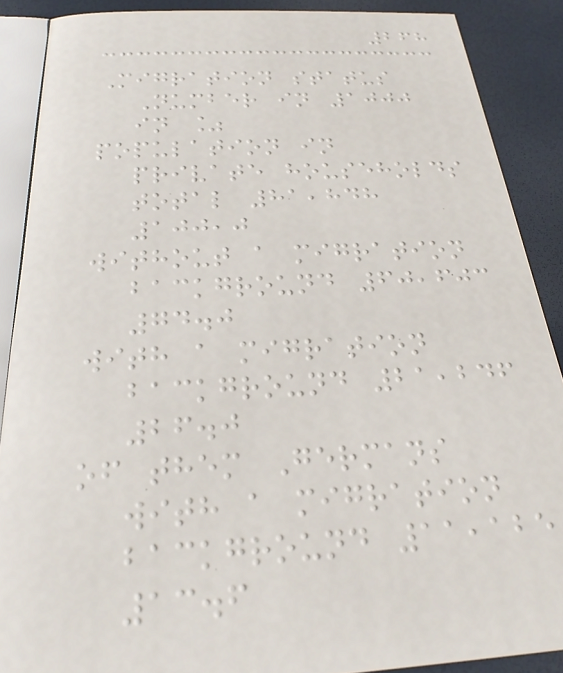268
Migration status
Number in 1000
in %
population in
private households
total 81,848
100,0
without a migration
background 60,603
74.0
with a migration
background 21,246
26.0
of them Germans
with a migration
background 11,125
13.6
